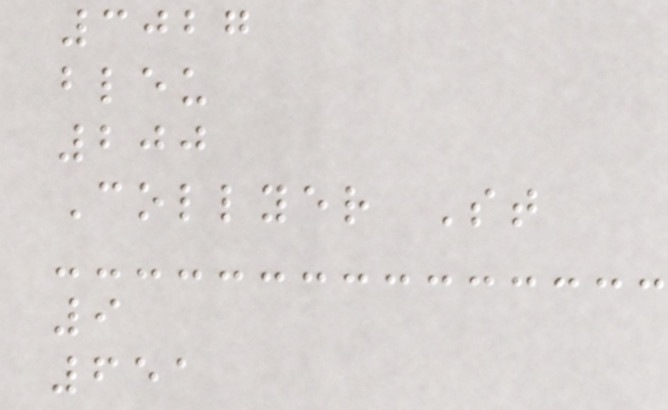3027
bleu
200
Collyer St
9
651
